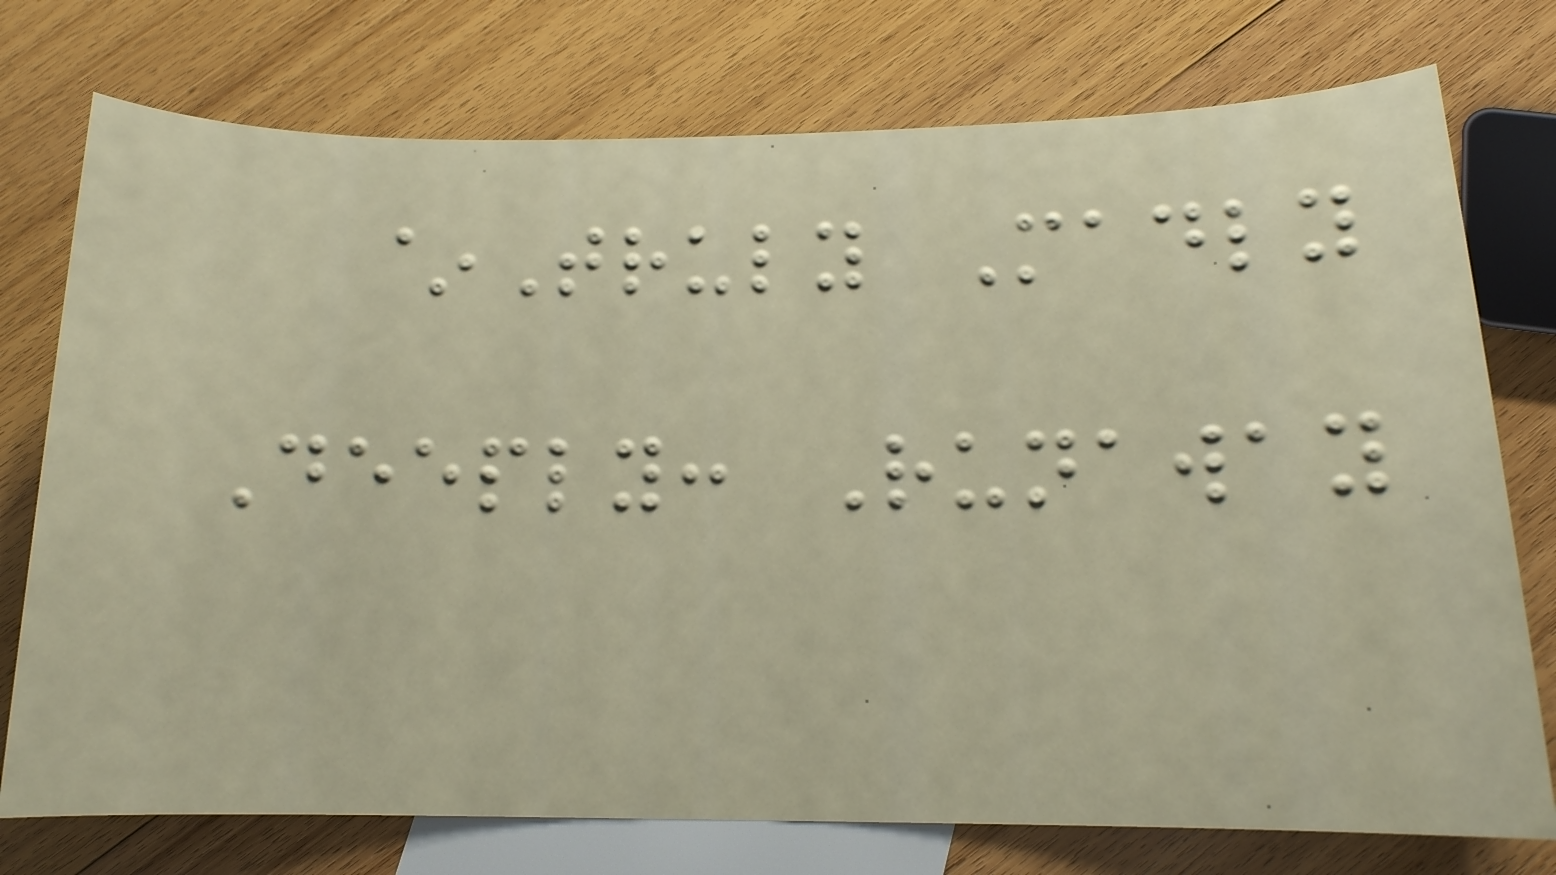~Truly Madly
Deeply: Runaway
